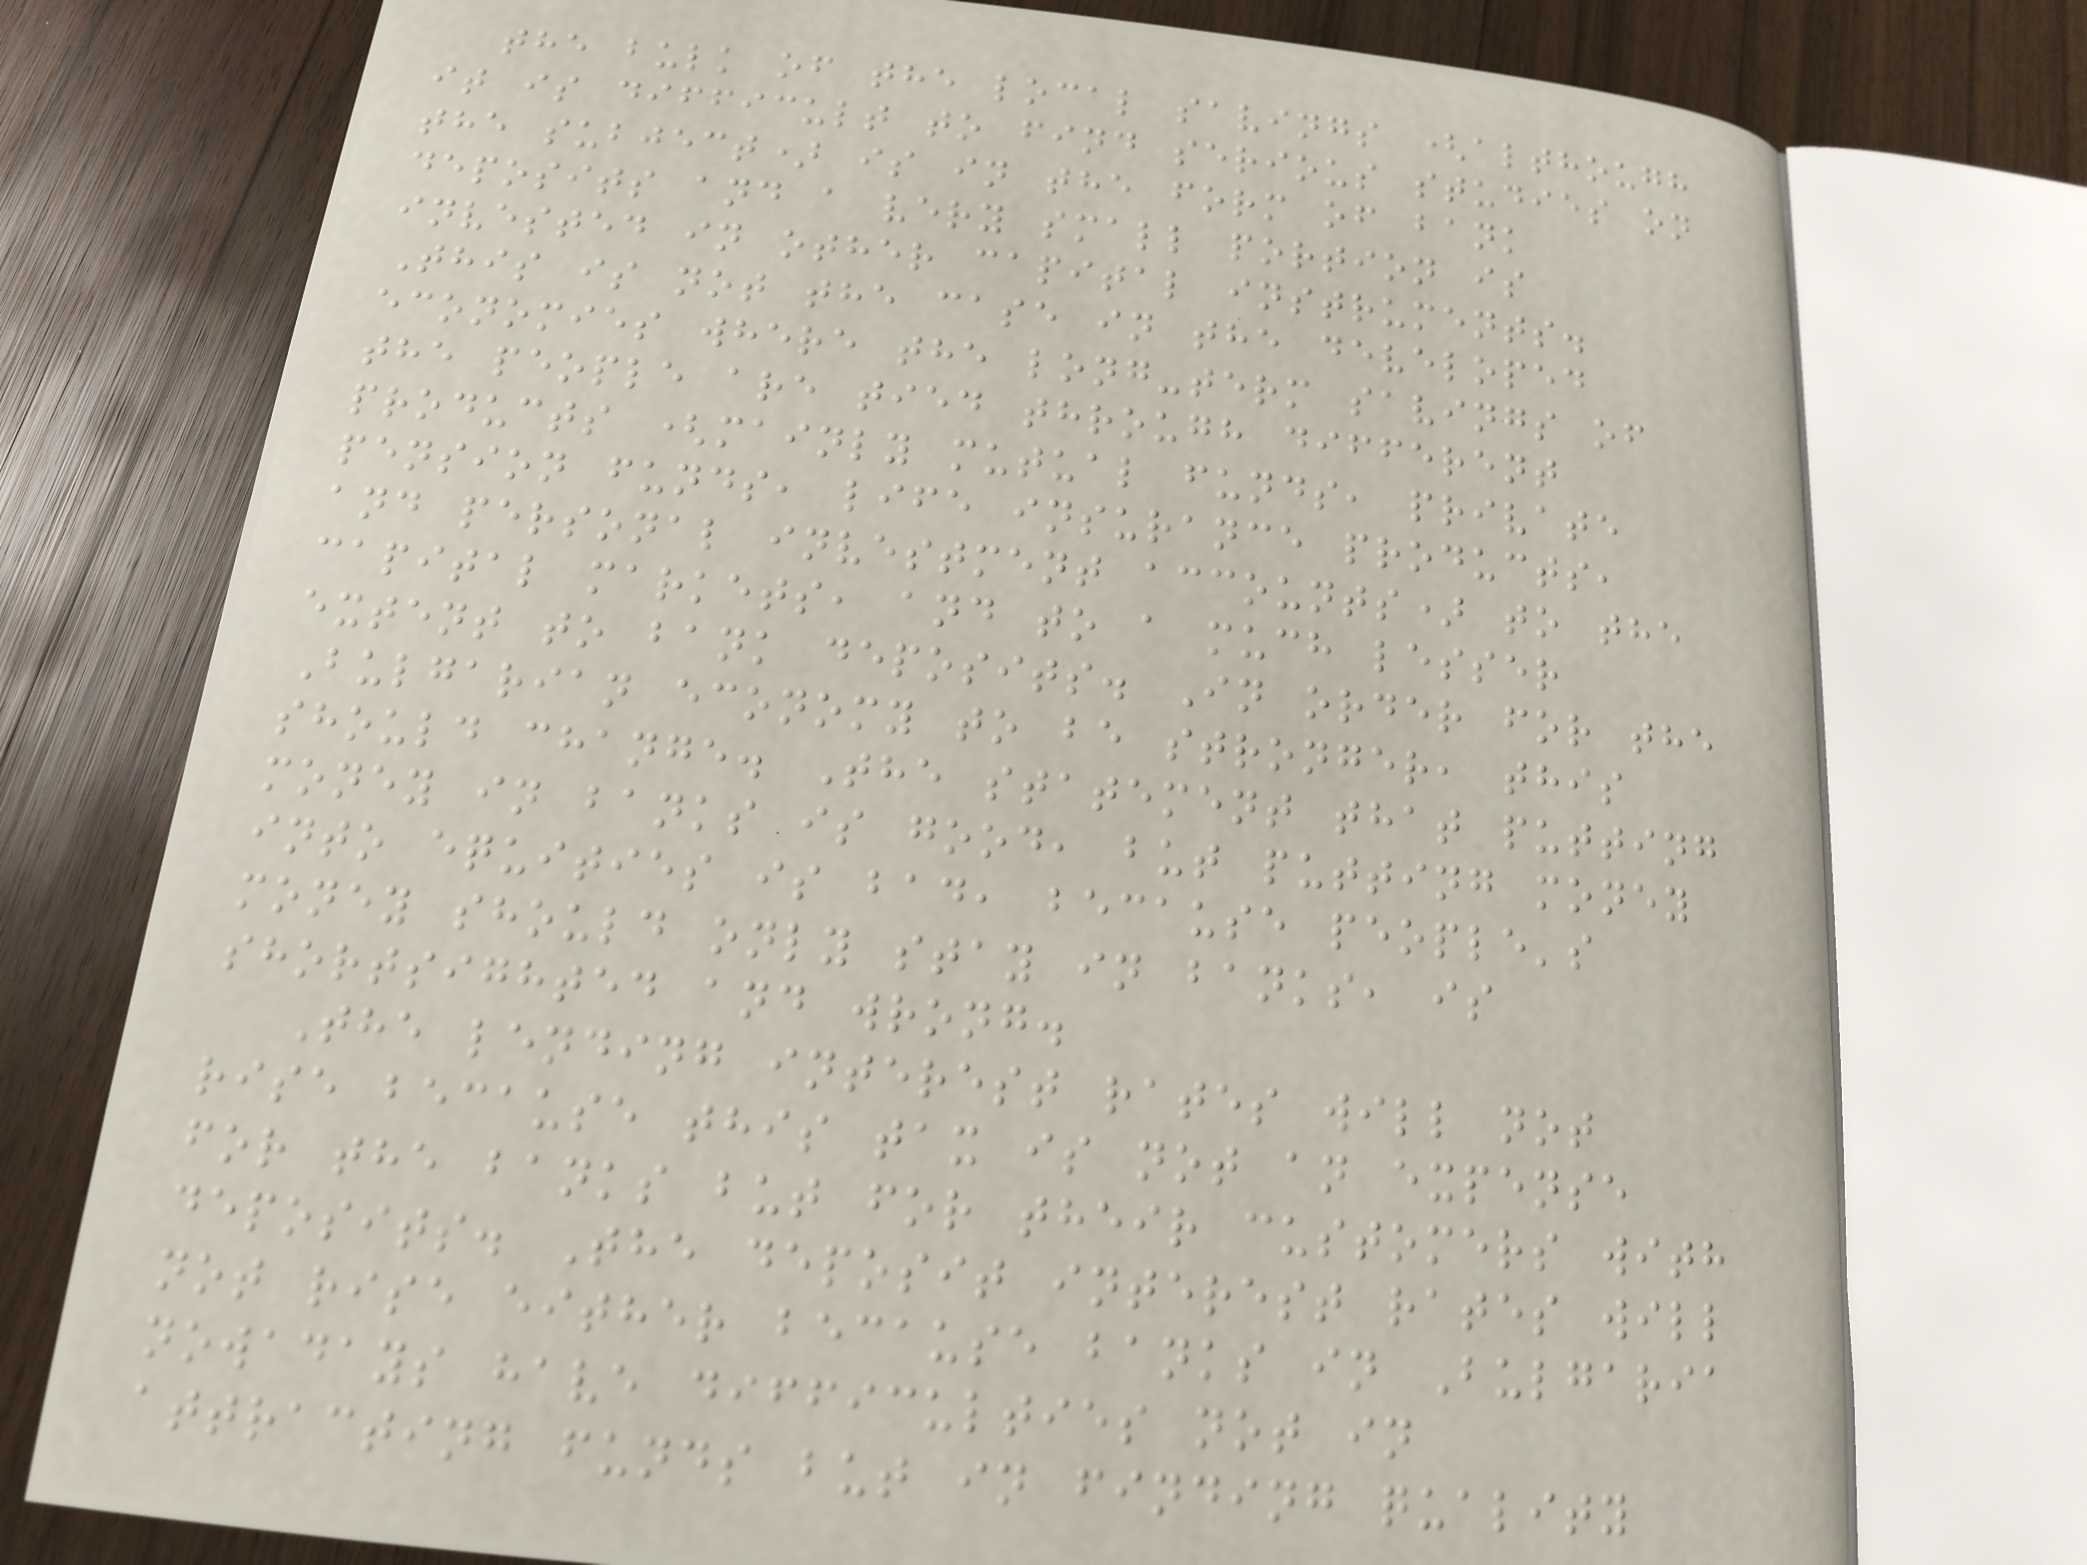the bulk of the local savings (although
it is difficult to find serious studies on
the subject) is in the form of bank
deposits and a very small portion is
invested in other capital instruments.
This is not the case in the developed
economies where the long-term savings of
the people are tied through different
products (mainly mutual funds, private
pension funds, life insurance products,
and personal investment accounts) to the
capital markets, and to a much lesser
extent to bank deposits. In order for the
Bulgarian economy to be stronger, this
should change. The statement that putting
money in banks is good, but putting money
into equities is bad, because people's
money should only stay in banks, is
shortsighted and wrong.
The lending interest rates will not
rise because this tax is not an expense
for the banks but for their customers with
deposits. The deposit interest rates will
not rise either because banks in Bulgaria
nowadays have difficulties not in
attracting funds but in finding quality
